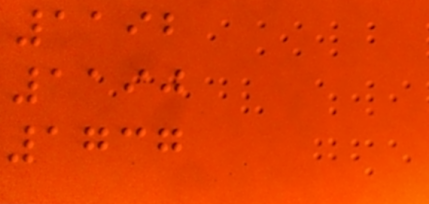1192
1190
1737
